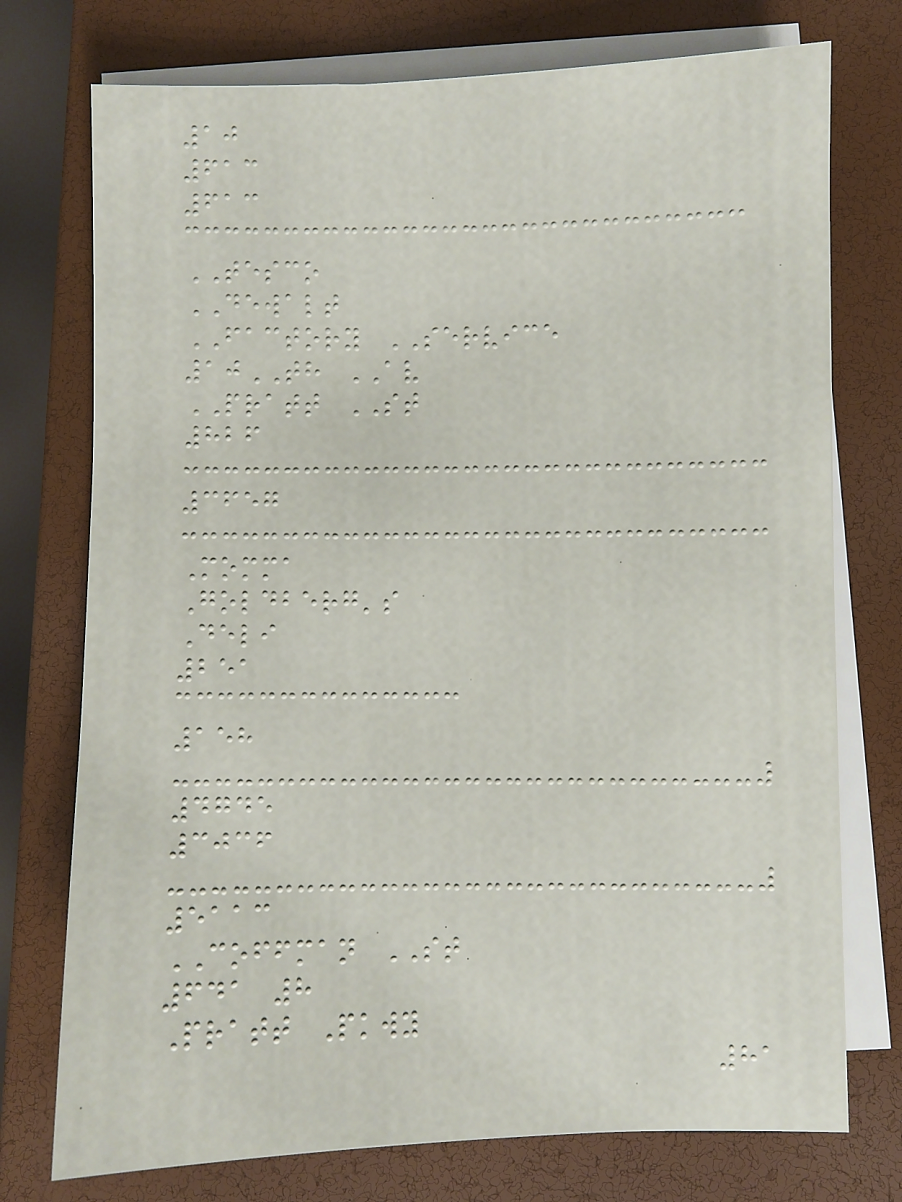10
613
613
TESCO
DEWALT
FACTORY SERVICE
10TH AV
PRATT ST
826
3657
Momma
Goldberg's
Deli
251
158
4745
3036
5113
COFFMAN ST
641 8
Pratt Pkwy
81
